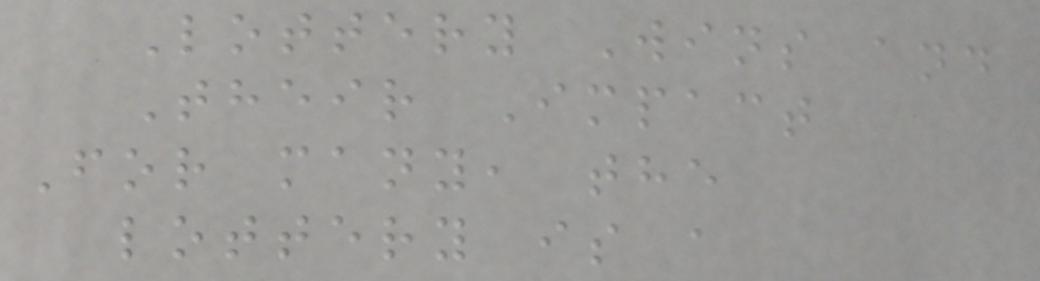Lottery Wins and
Their Impact
For many, the
lottery is a
